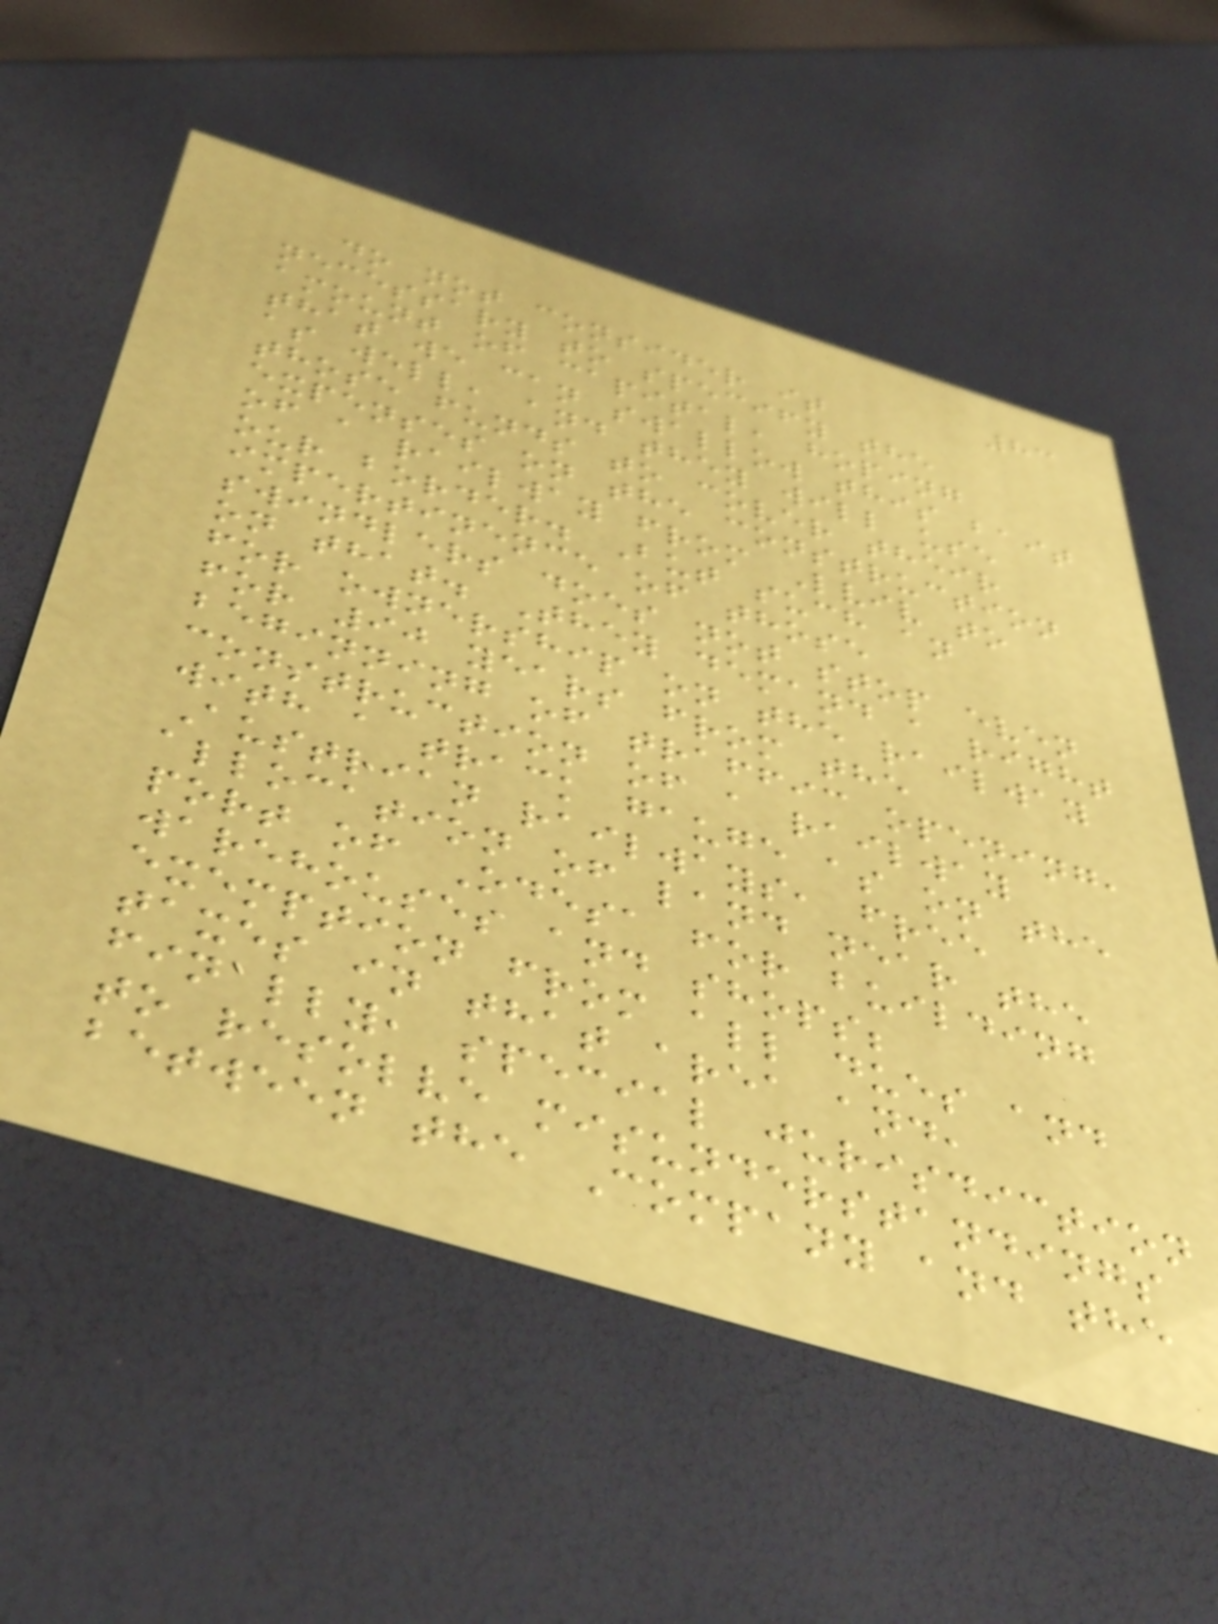83
do not consider it
necessary to specify the
amount of capital, hoping
that we can swallow this bait
as well, and they will use
those funds to cover their
expenses on the construction
of a railway from Lviv to
our border. But such an
impertinence of those
swindlers does not stop even
on that. They demand a right
for ownership on the railway
for 90 years from the
beginning of traffic opening,
construction of a railway
with a track gauge as on the
Austrian railways, free
allocation of land near the
port of Odesa for building
warehouses and shops;
exemption from all dues and
taxes in that area and,
finally, special jurisdiction
to resolve misunderstandings
between the Company and the
